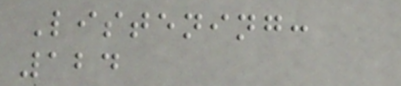Listening:
124
